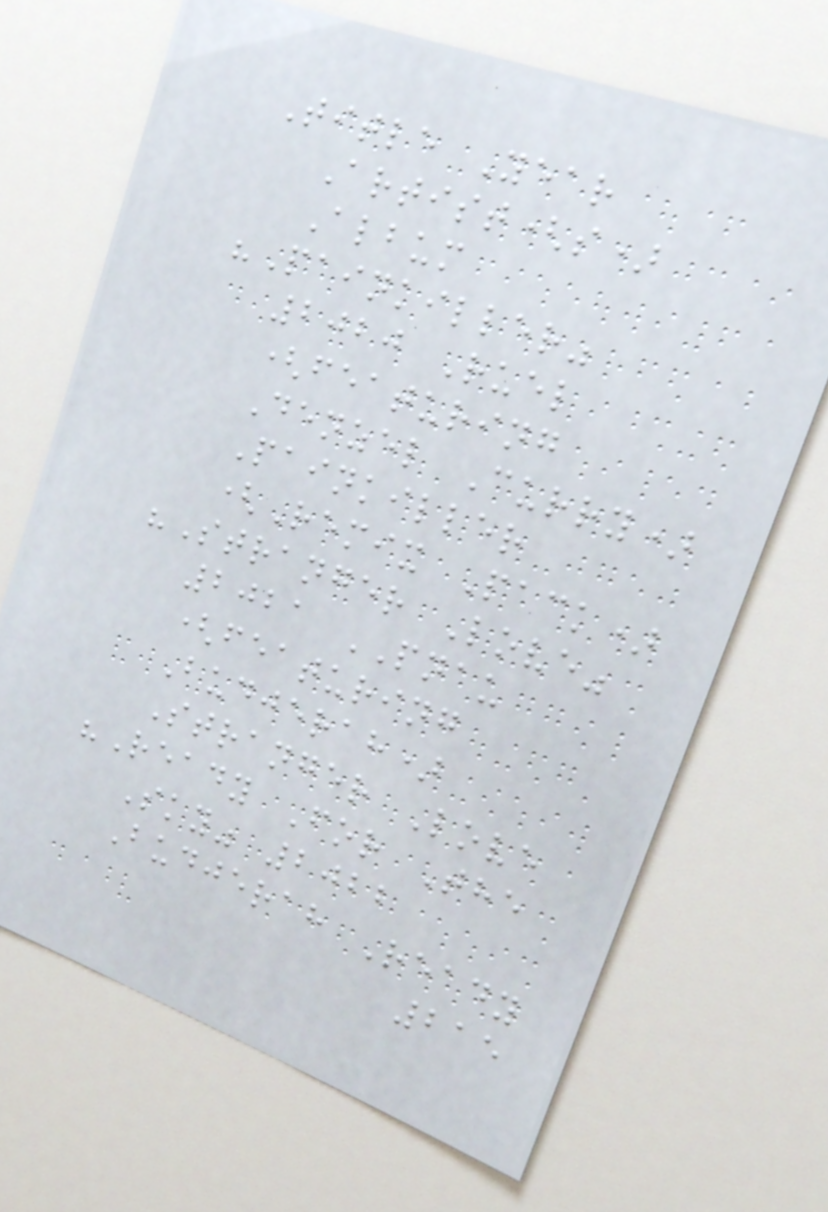Title Year
Artist(s)
Album
"Painkiller"
2020 Ruel
(featuring
Denzel Curry)
Painkiller
(Remix Pack)
"Stranger Love"
2021 PNAU
(featuring
Budjerah)
Stranger Love
"Ready For The
Sky" 2022
Budjerah Ready
215
